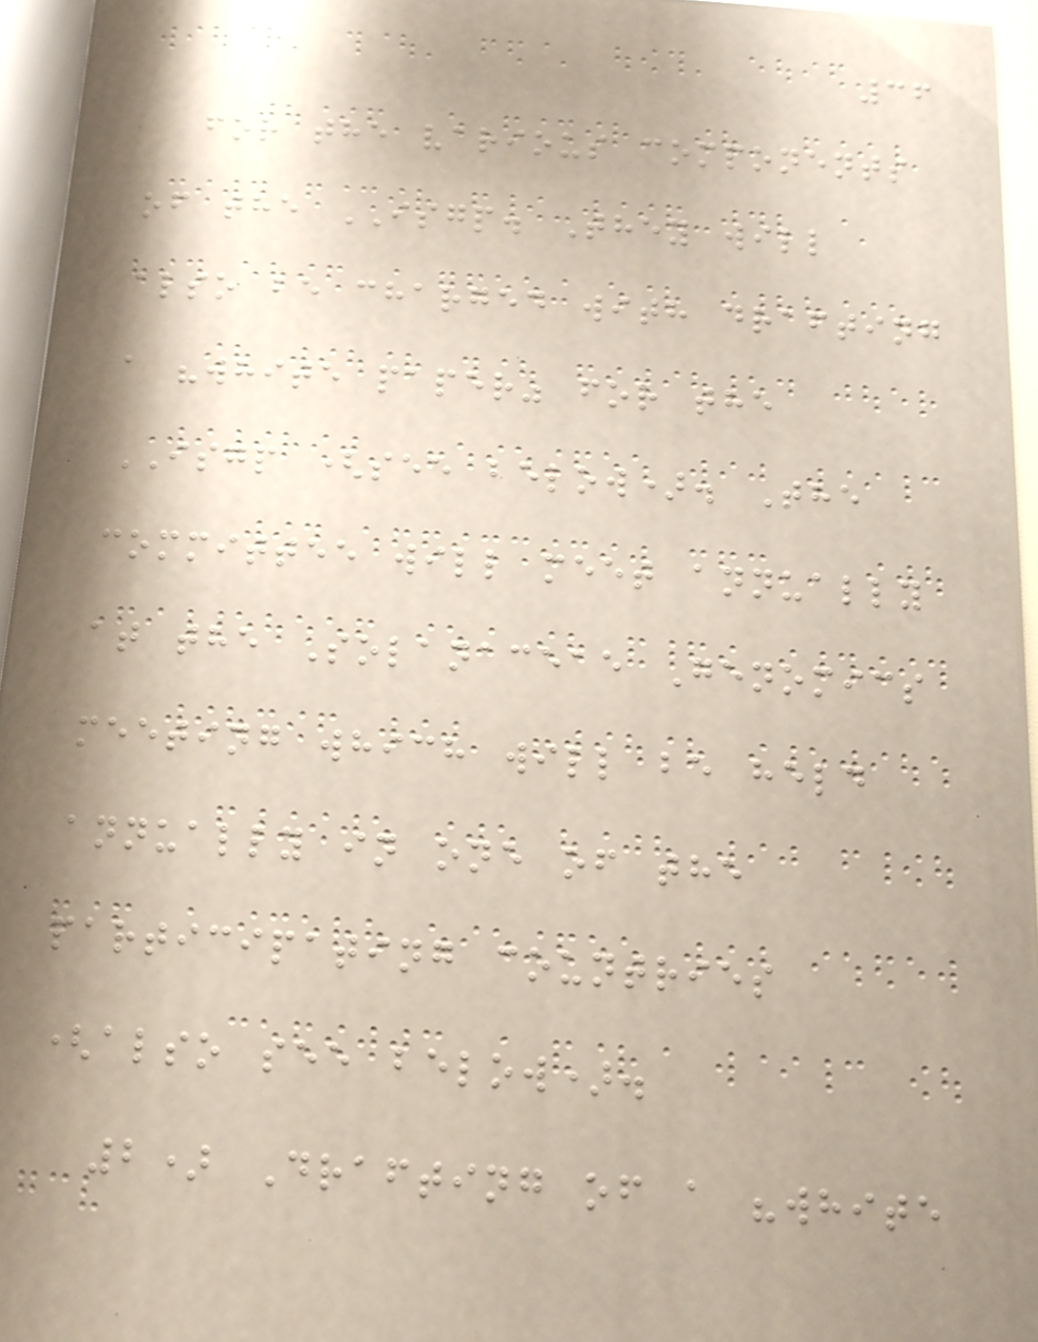36
for the various components
of the ISGP. They will
also be charged with drafting
a "white paper" for the
ISGP (see below). The
committee will meet annually
at the Solanaceae Genomics
meeting which will be held
annually in one of the
participating countries
(also see below).
2) Drafting of a "white
